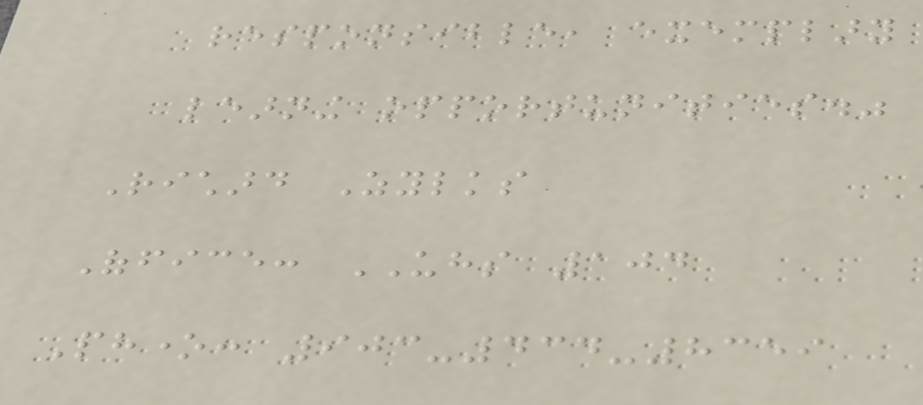responsible, exemplary
learning opportunities."
Richard Zylks
Office: UHS 104
Phone: 903-434-8359
